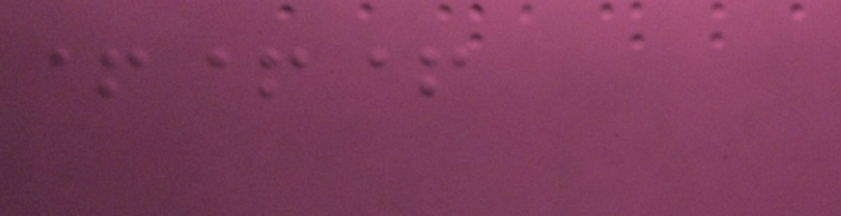+++
